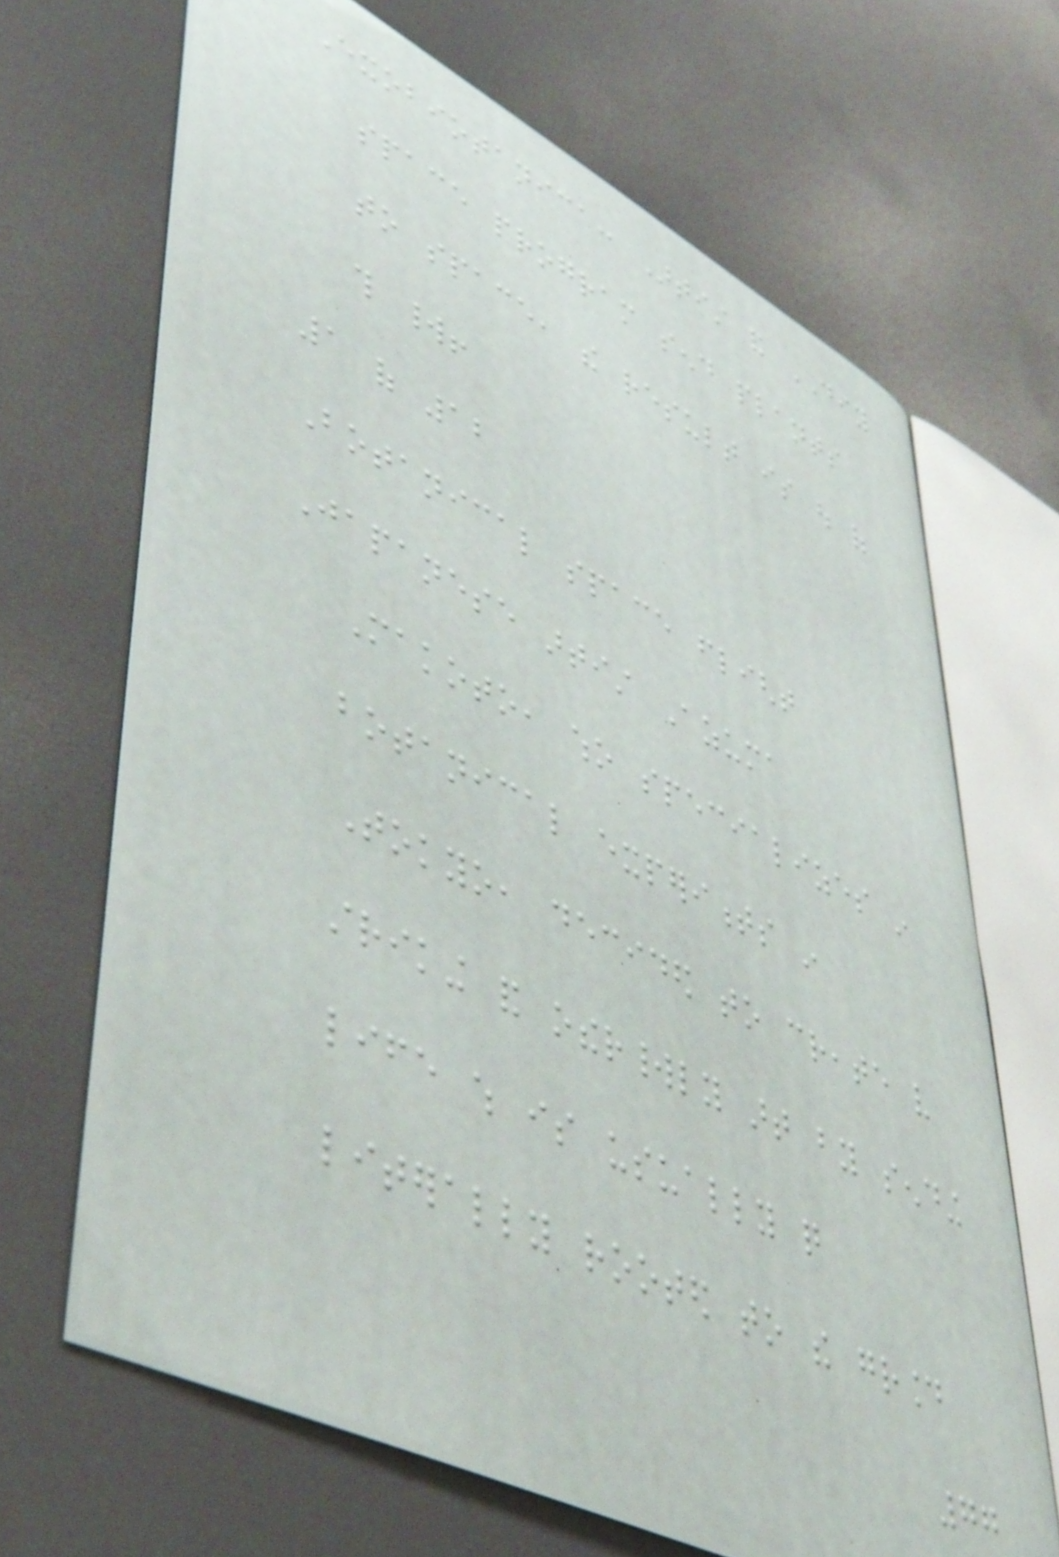Exobiotanica: Artist and DIY
space program send plants
to space, the result is out of
this world!
1 of 12
Botanical space flight
Japanese artist Azuma
Makoto, who specializes in
botanical experiments in
Tokyo, decided to create very
striking and otherworldly art by sending
life which is usually quite
literally rooted to the ground
77
